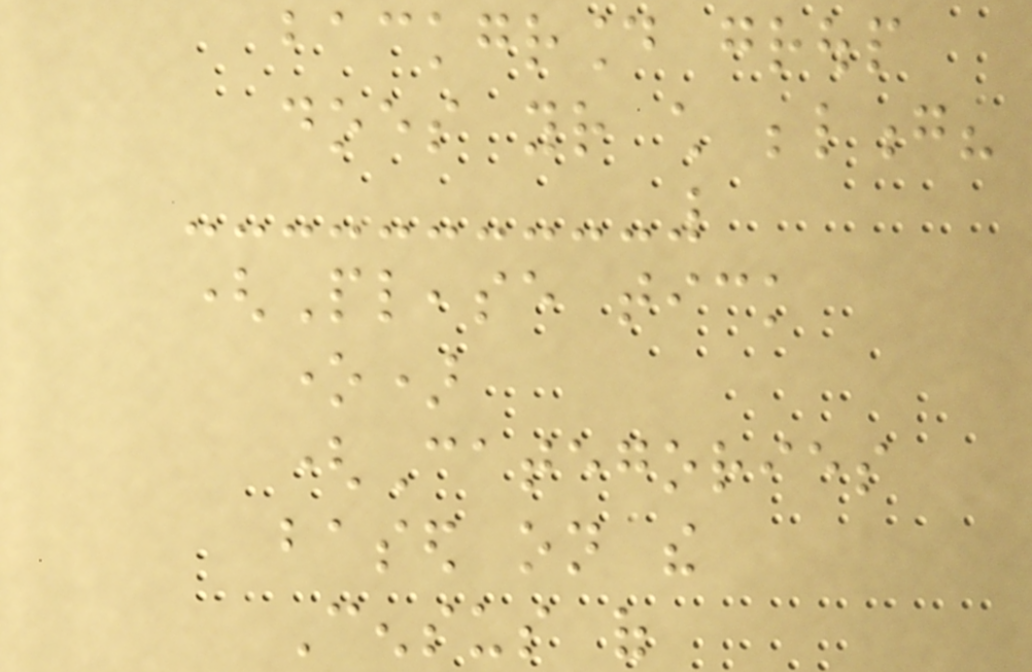background group
does your child belong?
(Please tick
one)
(Categories
based on the
Census of
